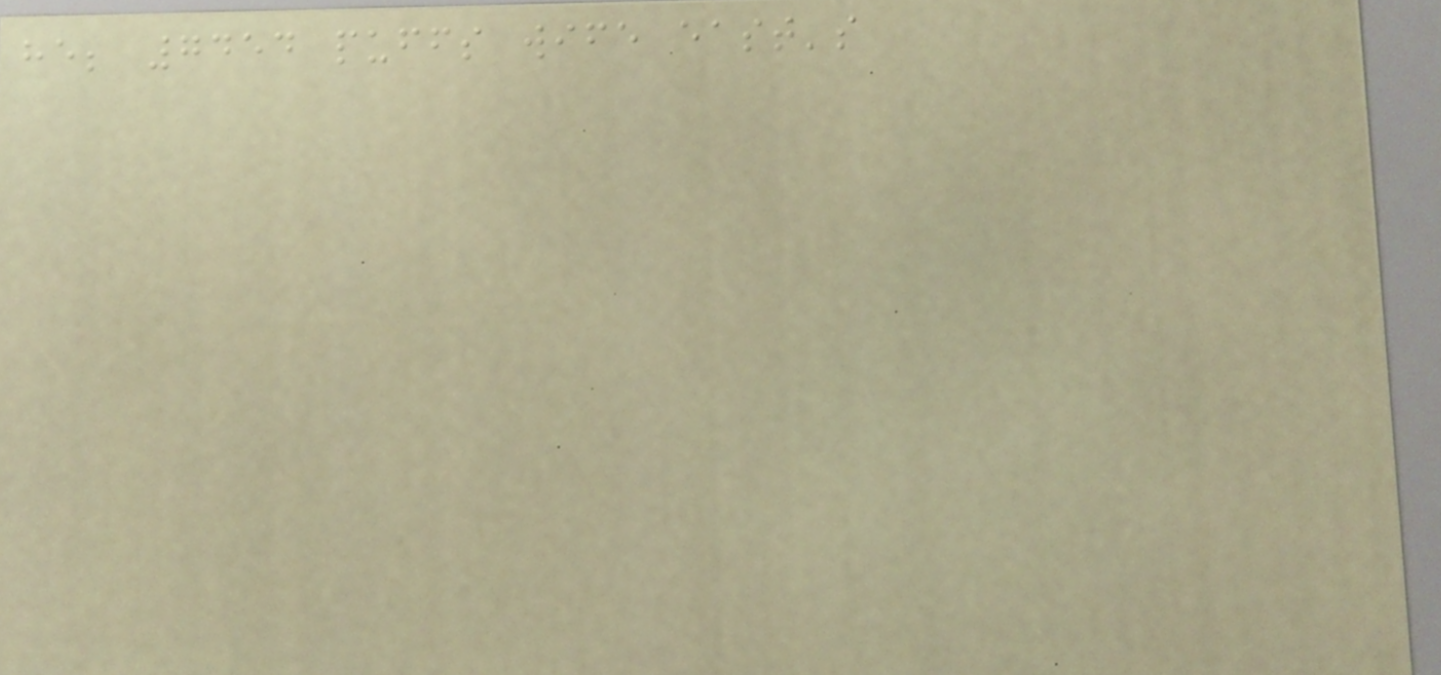he; 7454 puffs wife east's
